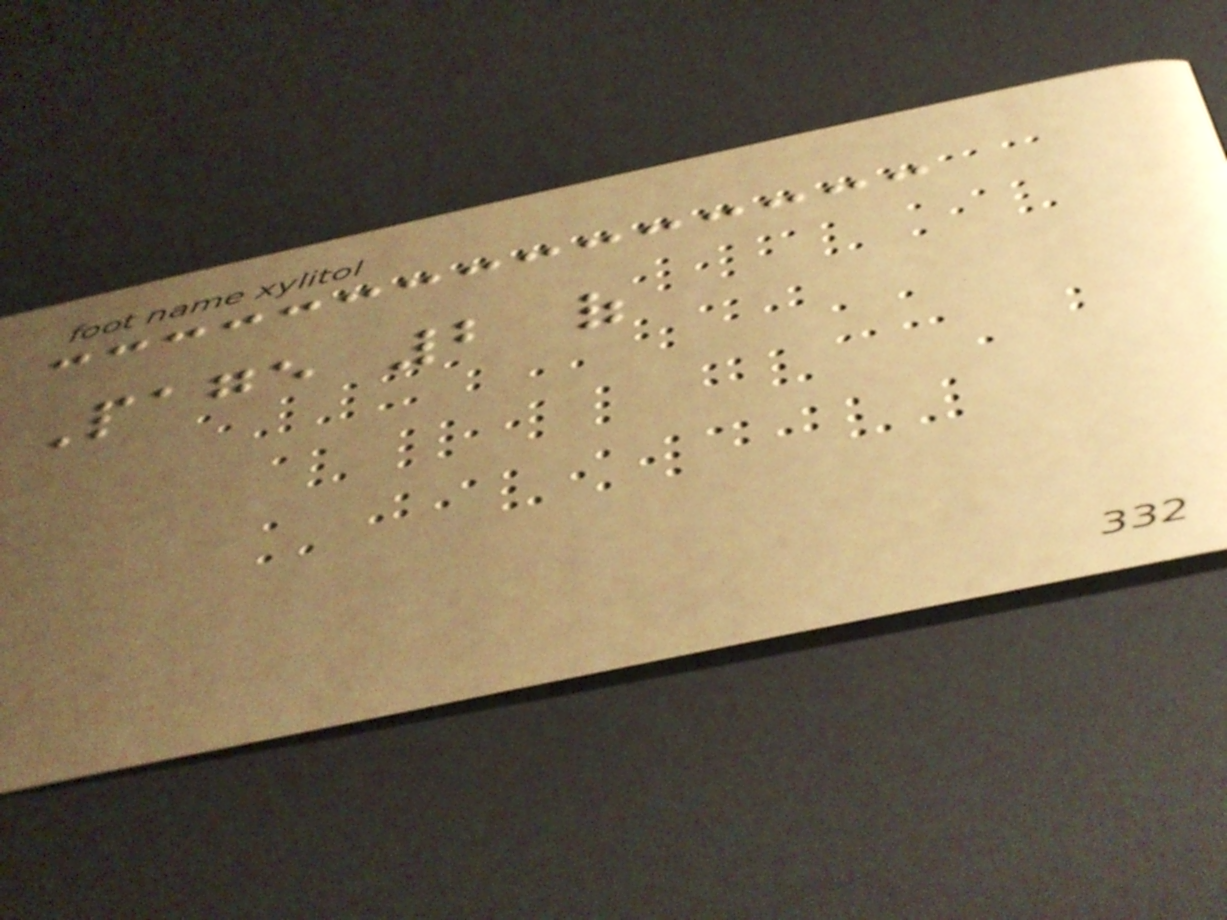Page 2 of
